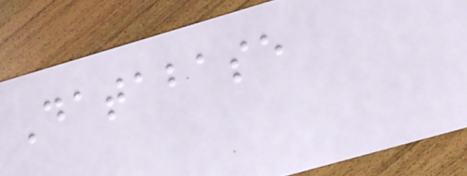Database
